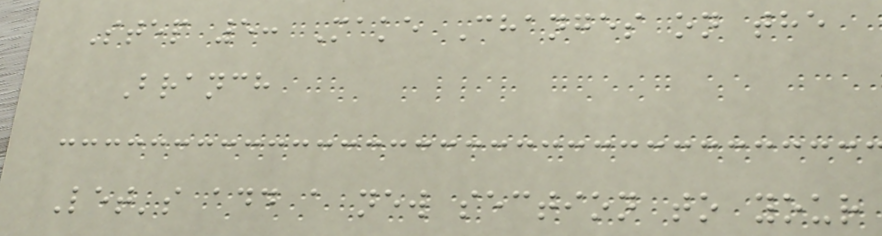Step 5: Make Changes on the
Branch
Let's add a new section to your
